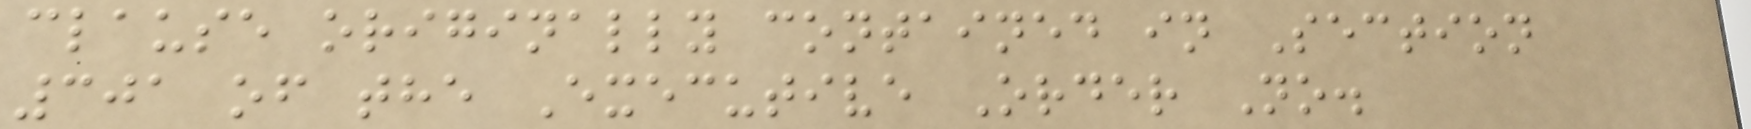clause originally contained in Section
301 of the Executive Order No.
